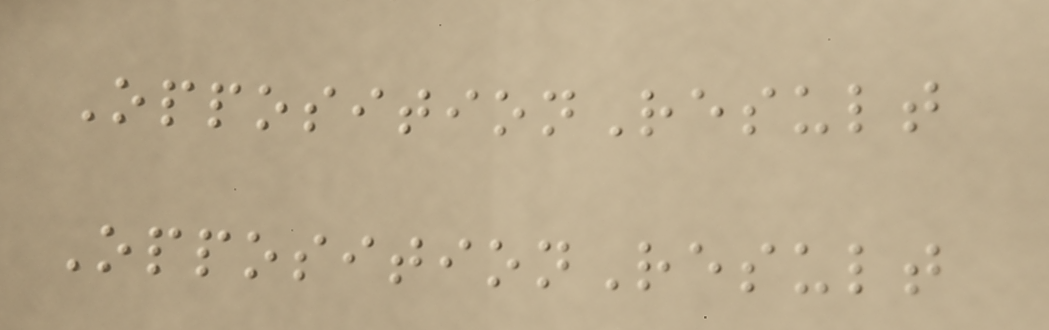OppositionResult
OppositionResult
